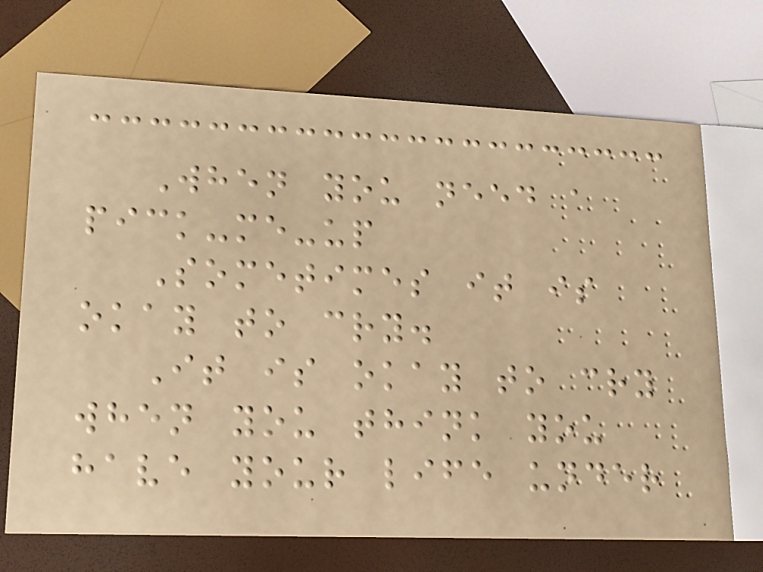When you need a
pick-me-up
Sometimes it is
okay to cry.
It is okay to cry
when you think you
have your life under
